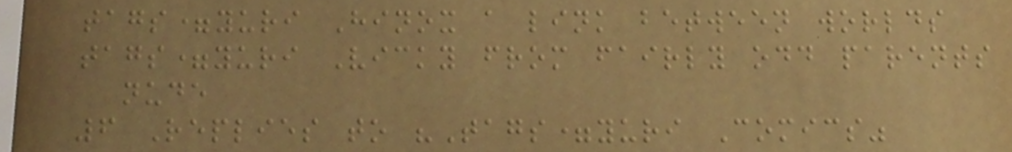tags=yuri Hinox a link between worlds
tags=yuri Vicky from fairly odd parents
nude
6 Replies to "Tags=yuri Comics"
